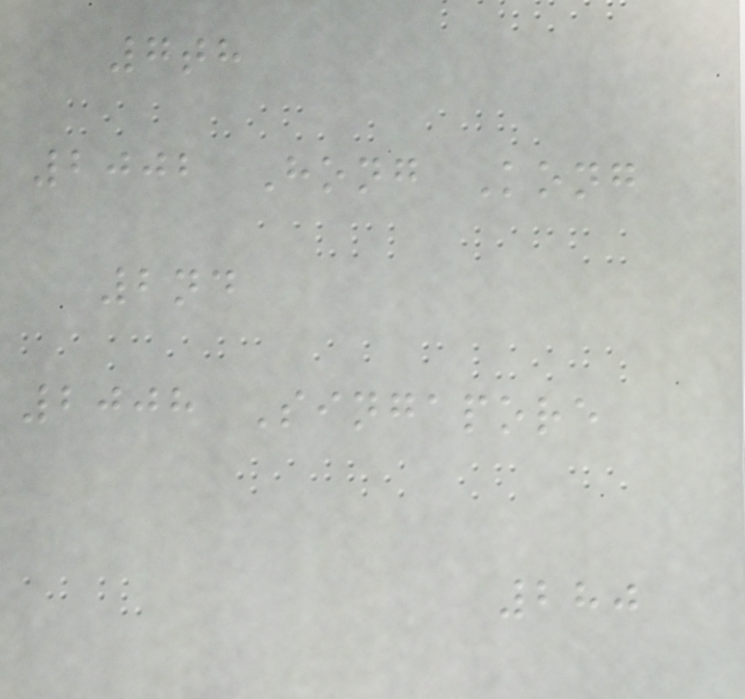7th
2002 Hong Kong
2nd
2008 Singapore
280
